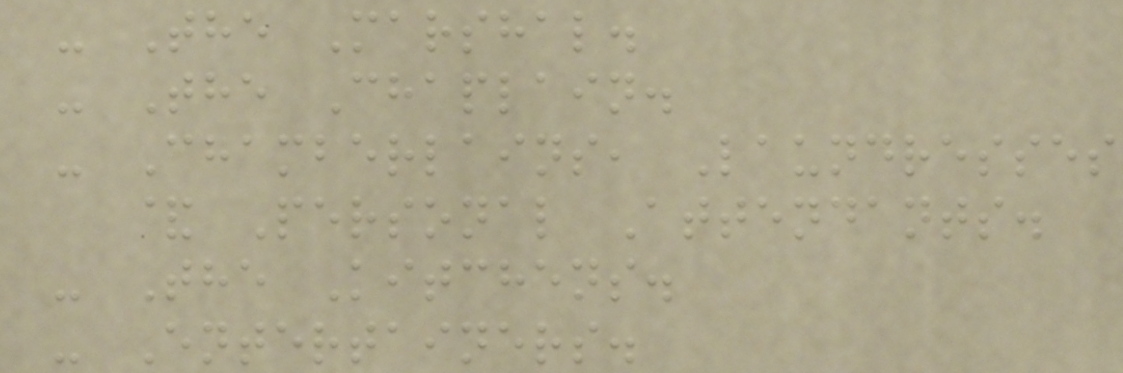- The Marshal.
- The Chaplain.
- Chamberlains, Laundresses
& Personal Attendants.
- The Kitchens.
- Entertainers.
